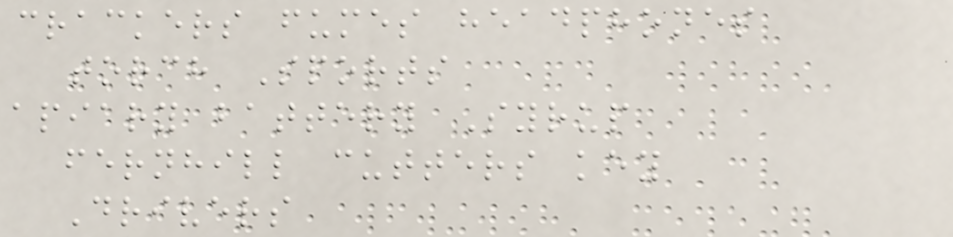crackers fumes headphones
torch Sports
apiary battery Syrup
fernhill cutters key
Drivers
